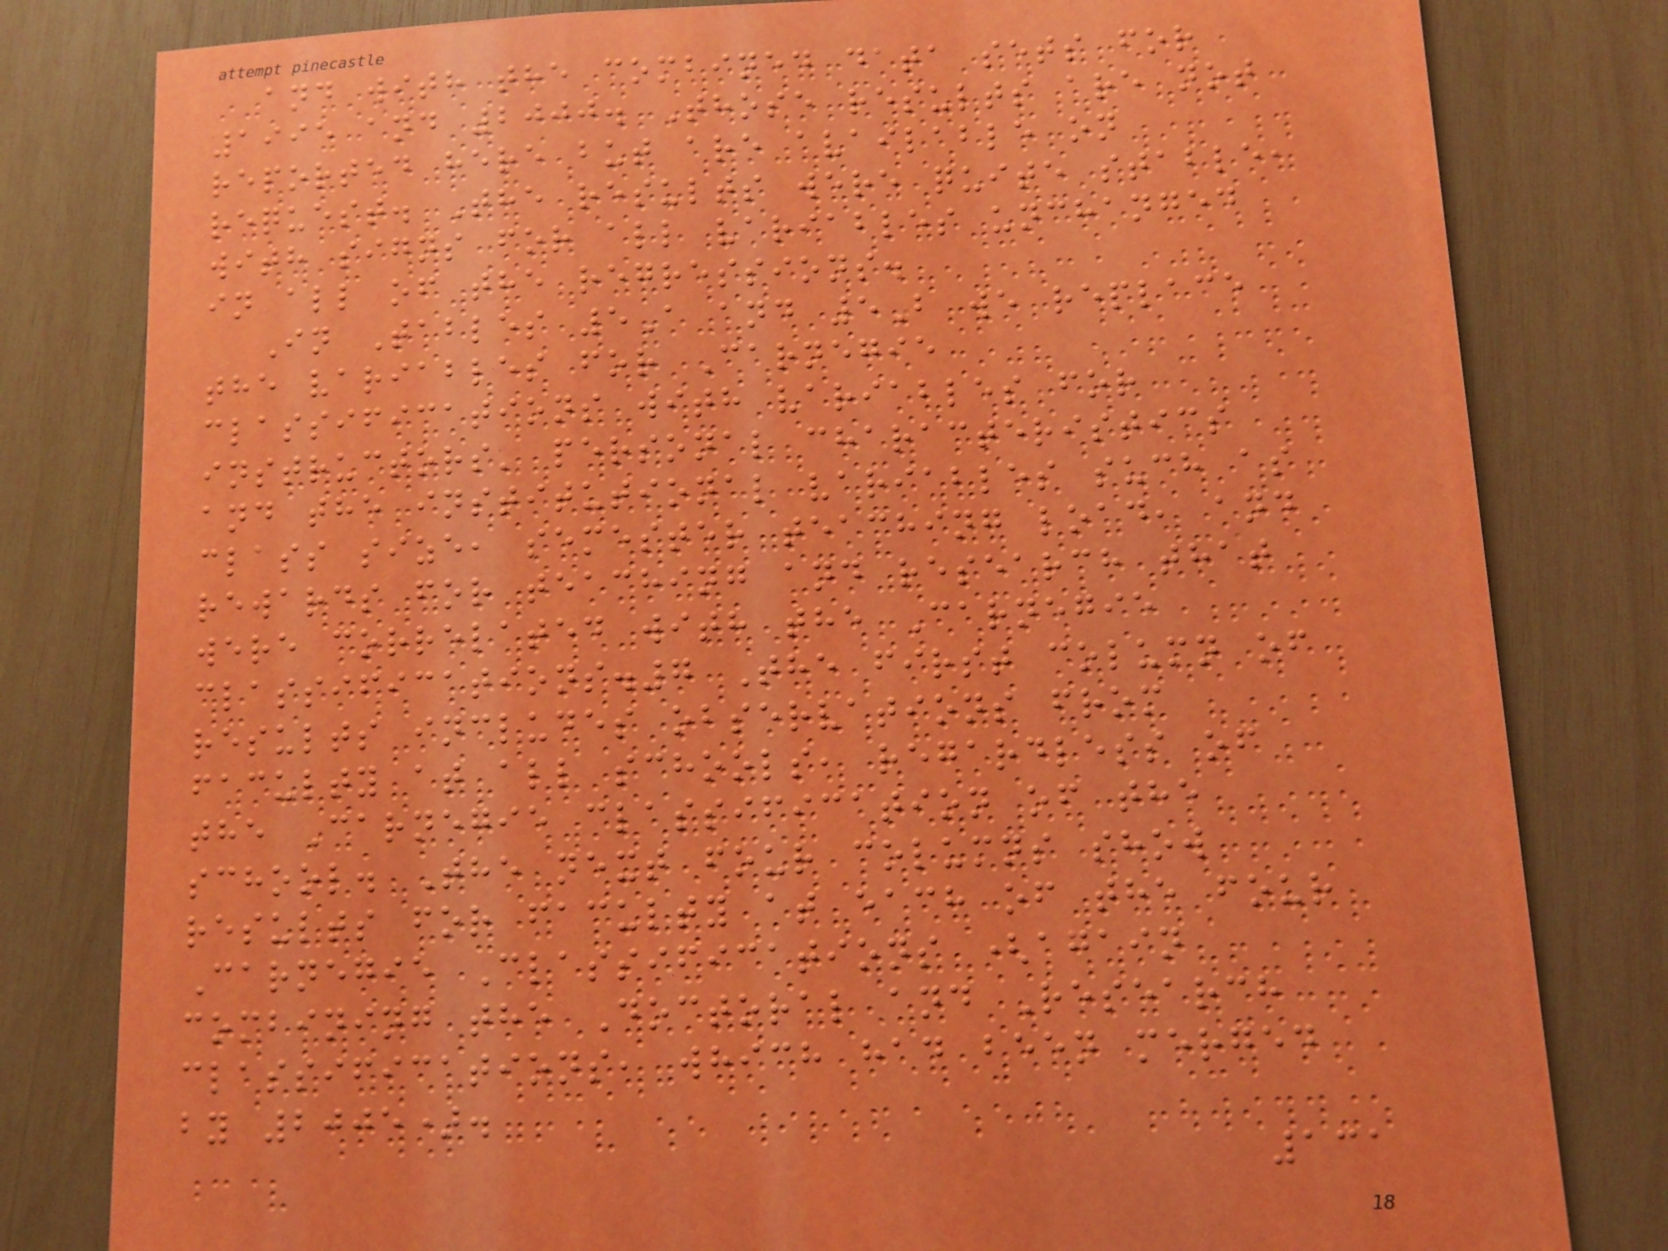and with the combined data sets for
1995 and 2000. Those results are not
reported here but are available on
request. The results were quite stable,
with signs for all variables unchanged
in all of the regressions.
In Tables 5A and 5B we replace
the variables for Carnegie
classifications with variables for
instructors' personal characteristics
and the institutional variables such as
class size, semester teaching load, and
rewards for teaching and research that
were correlated with the Carnegie
classifications.7 The first column of
results includes observations from
faculty at all schools, regardless of
the Carnegie classification of the
school. The next four columns show
results for faculty at each of the four
Carnegie Classifications (again
combining the Doctoral and Research
classifications, which had been merged
by 2005).
131
